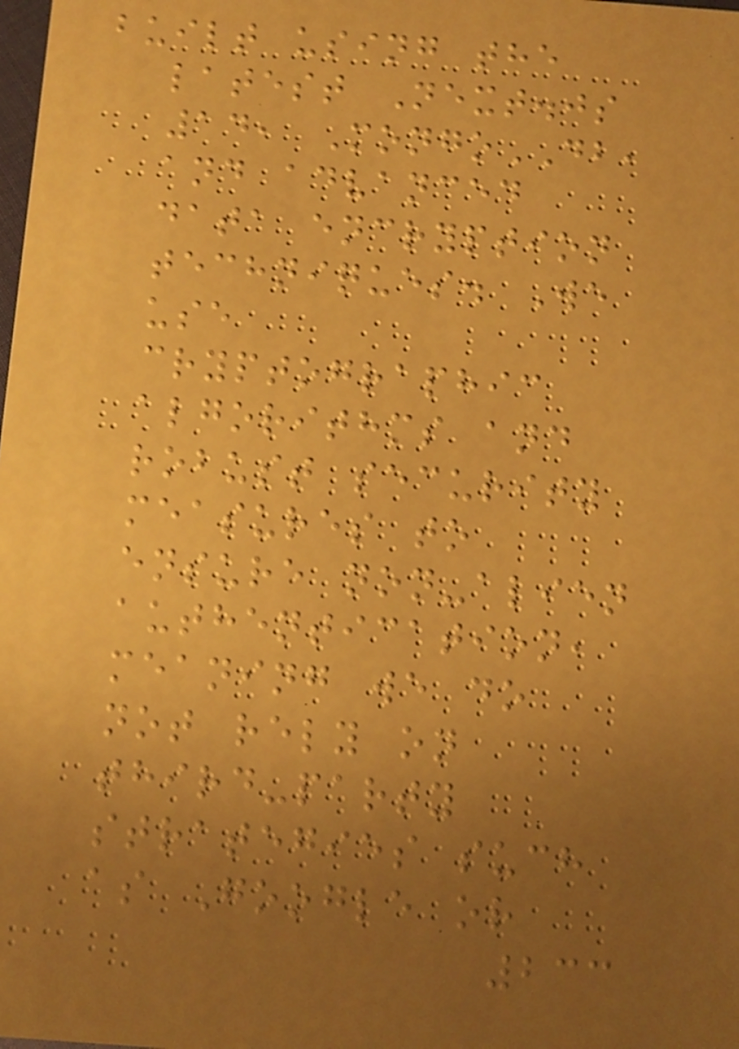built using the
latest Next.js
14, MongoDB,
and advanced
data encryption
techniques. We
use
cryptographic
algorithms and
robust security
measures to
ensure non-alien
authentication,
meaning we do
not rely on
third-party
strategies such
as Google or
233
